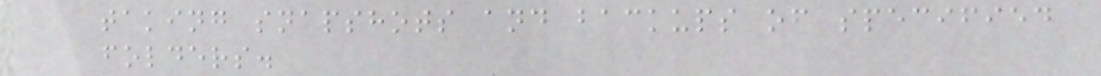taking snapshots and backups of specified
folders.
